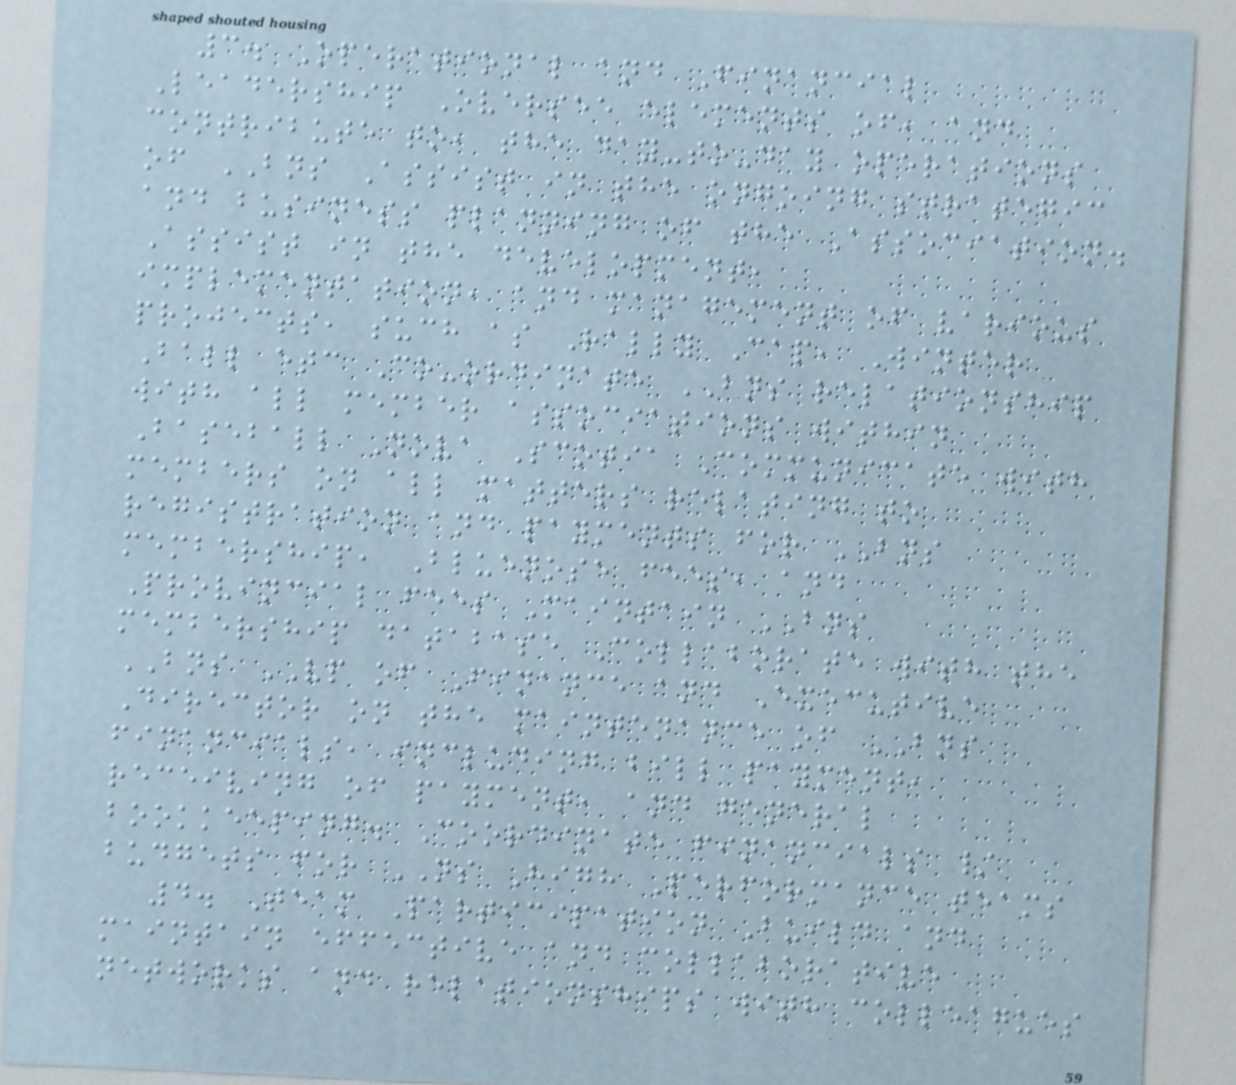3. Operational and Financial
Leadership Oversee elements of, and
contribute to, the day-to-day operations
of BNS Assist in the ongoing strategic
and business planning of the Association.
Assist in the development,
implementation, and management of various
projects, such as Rally Cap, Winter
Ball etc Co-ordinate BNS relationship
with all member associations within
Baseball Nova Scotia Communicate with
members on all matters relating to
registration and payments for BNS
membership, Bluenose fees, and
Provincial fees Maintain BNS
membership database Collaborate with the
BNS VP of Finance and Executive
Director on the maintenance of BNS
financials, including bill payment,
receiving of payment, and general
bookkeeping. Coordinate financials /
budgets for NS High Performance teams
4. Team Participation Build and
maintain effective and collaborative
networks and relationships with colleagues
